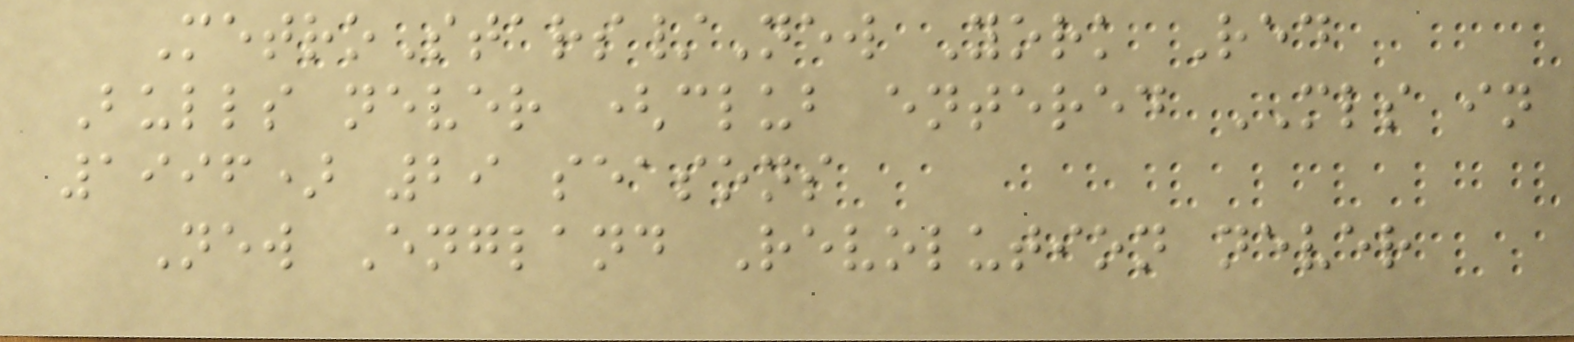MetroStars/New York Red
Bulls never (club entered MLS in
1996) 29 seasons
New England Revolution never
